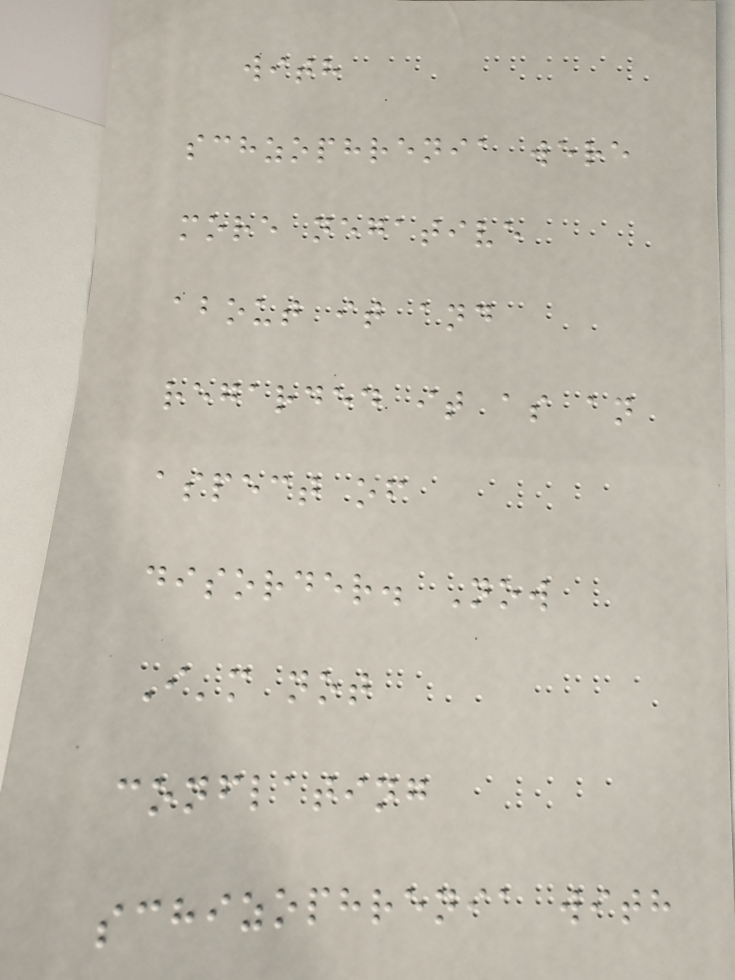with
schzophrenia were
more negative
about it and
regarded it as an
aspect of
disorder. Now
I'm not
conflating
schizophrenia with
